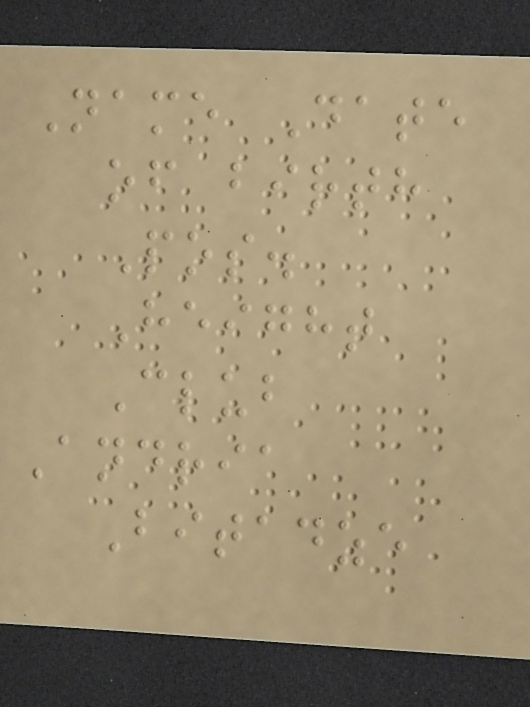Name Date
of birth
Pos.
Height
Club
Andria
Bitadze
